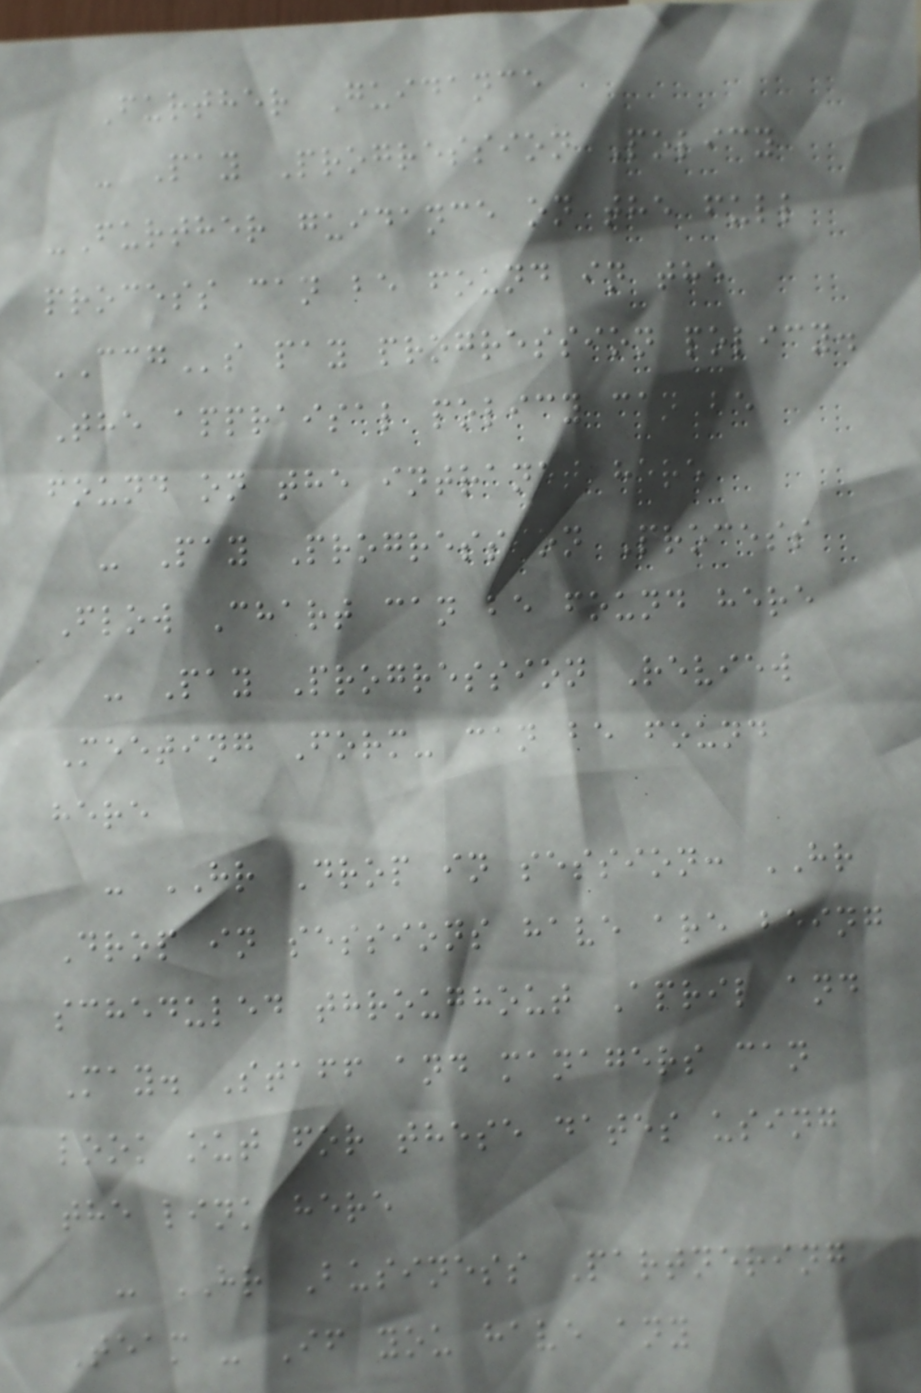Further Guidance
- Pay Progression Policy
-Further guidance on the full
process can be found in the
CCGs pay progression policy.
The appraisal policy can be
found on the intranet here
- Pay Progression Process
Flow Chart can be found here
- Pay Progression Review
Meeting Form- can be found
here
- HR Drop in session: HR
Drop in sessions have are being
scheduled throughout April and
May. Staff and managers can
look out for these dates using
the link here
- HR Business Partnering
Team - If you have any
